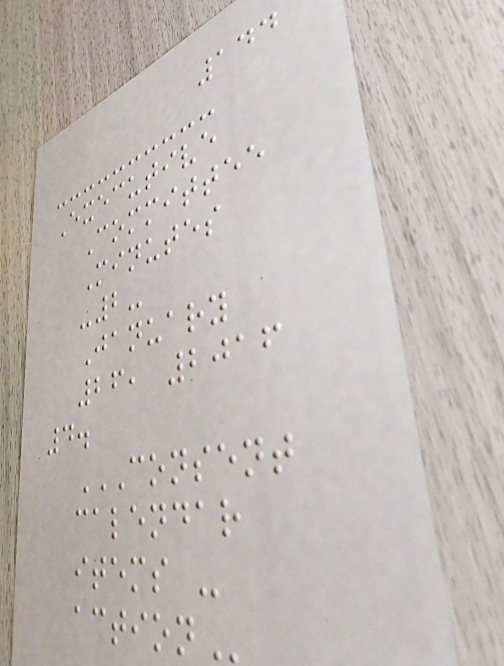144
Executive
Committee
Minutes
-2-
January
26, 2016
4.
CONSENT
CALENDAR
ITEMS -
ACTION
